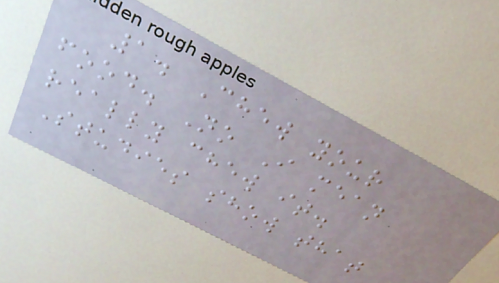1. Chew your
food. No I mean
really chew it.
Studies show that
